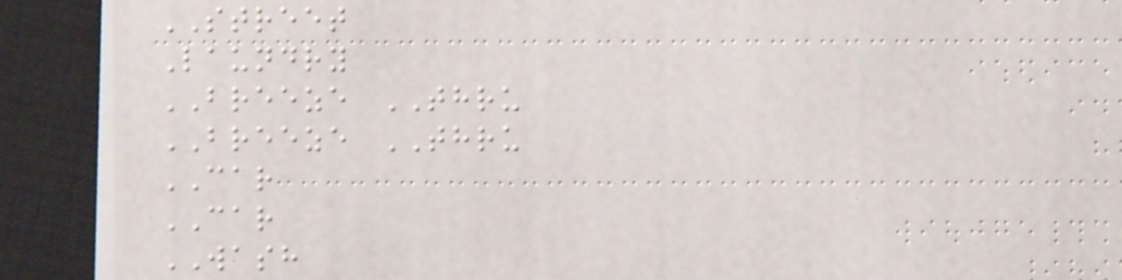STREET
Laundry
BREEZE THRU
BREEZE THRU
CAR
CAR
WASH
